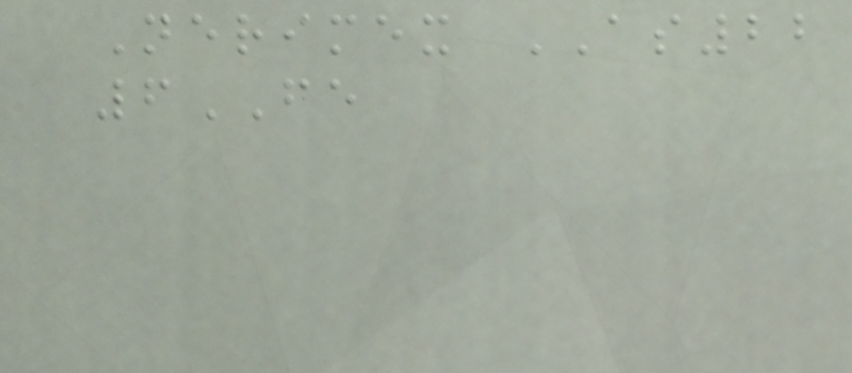Nerimex AS22
6FE
